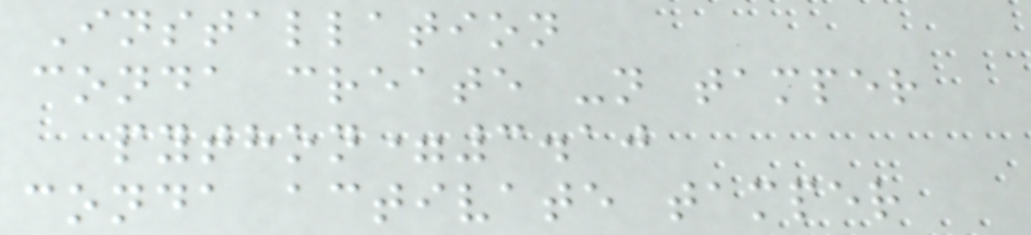Installation
conda create -n tamper
python=3.10
conda activate tamper
